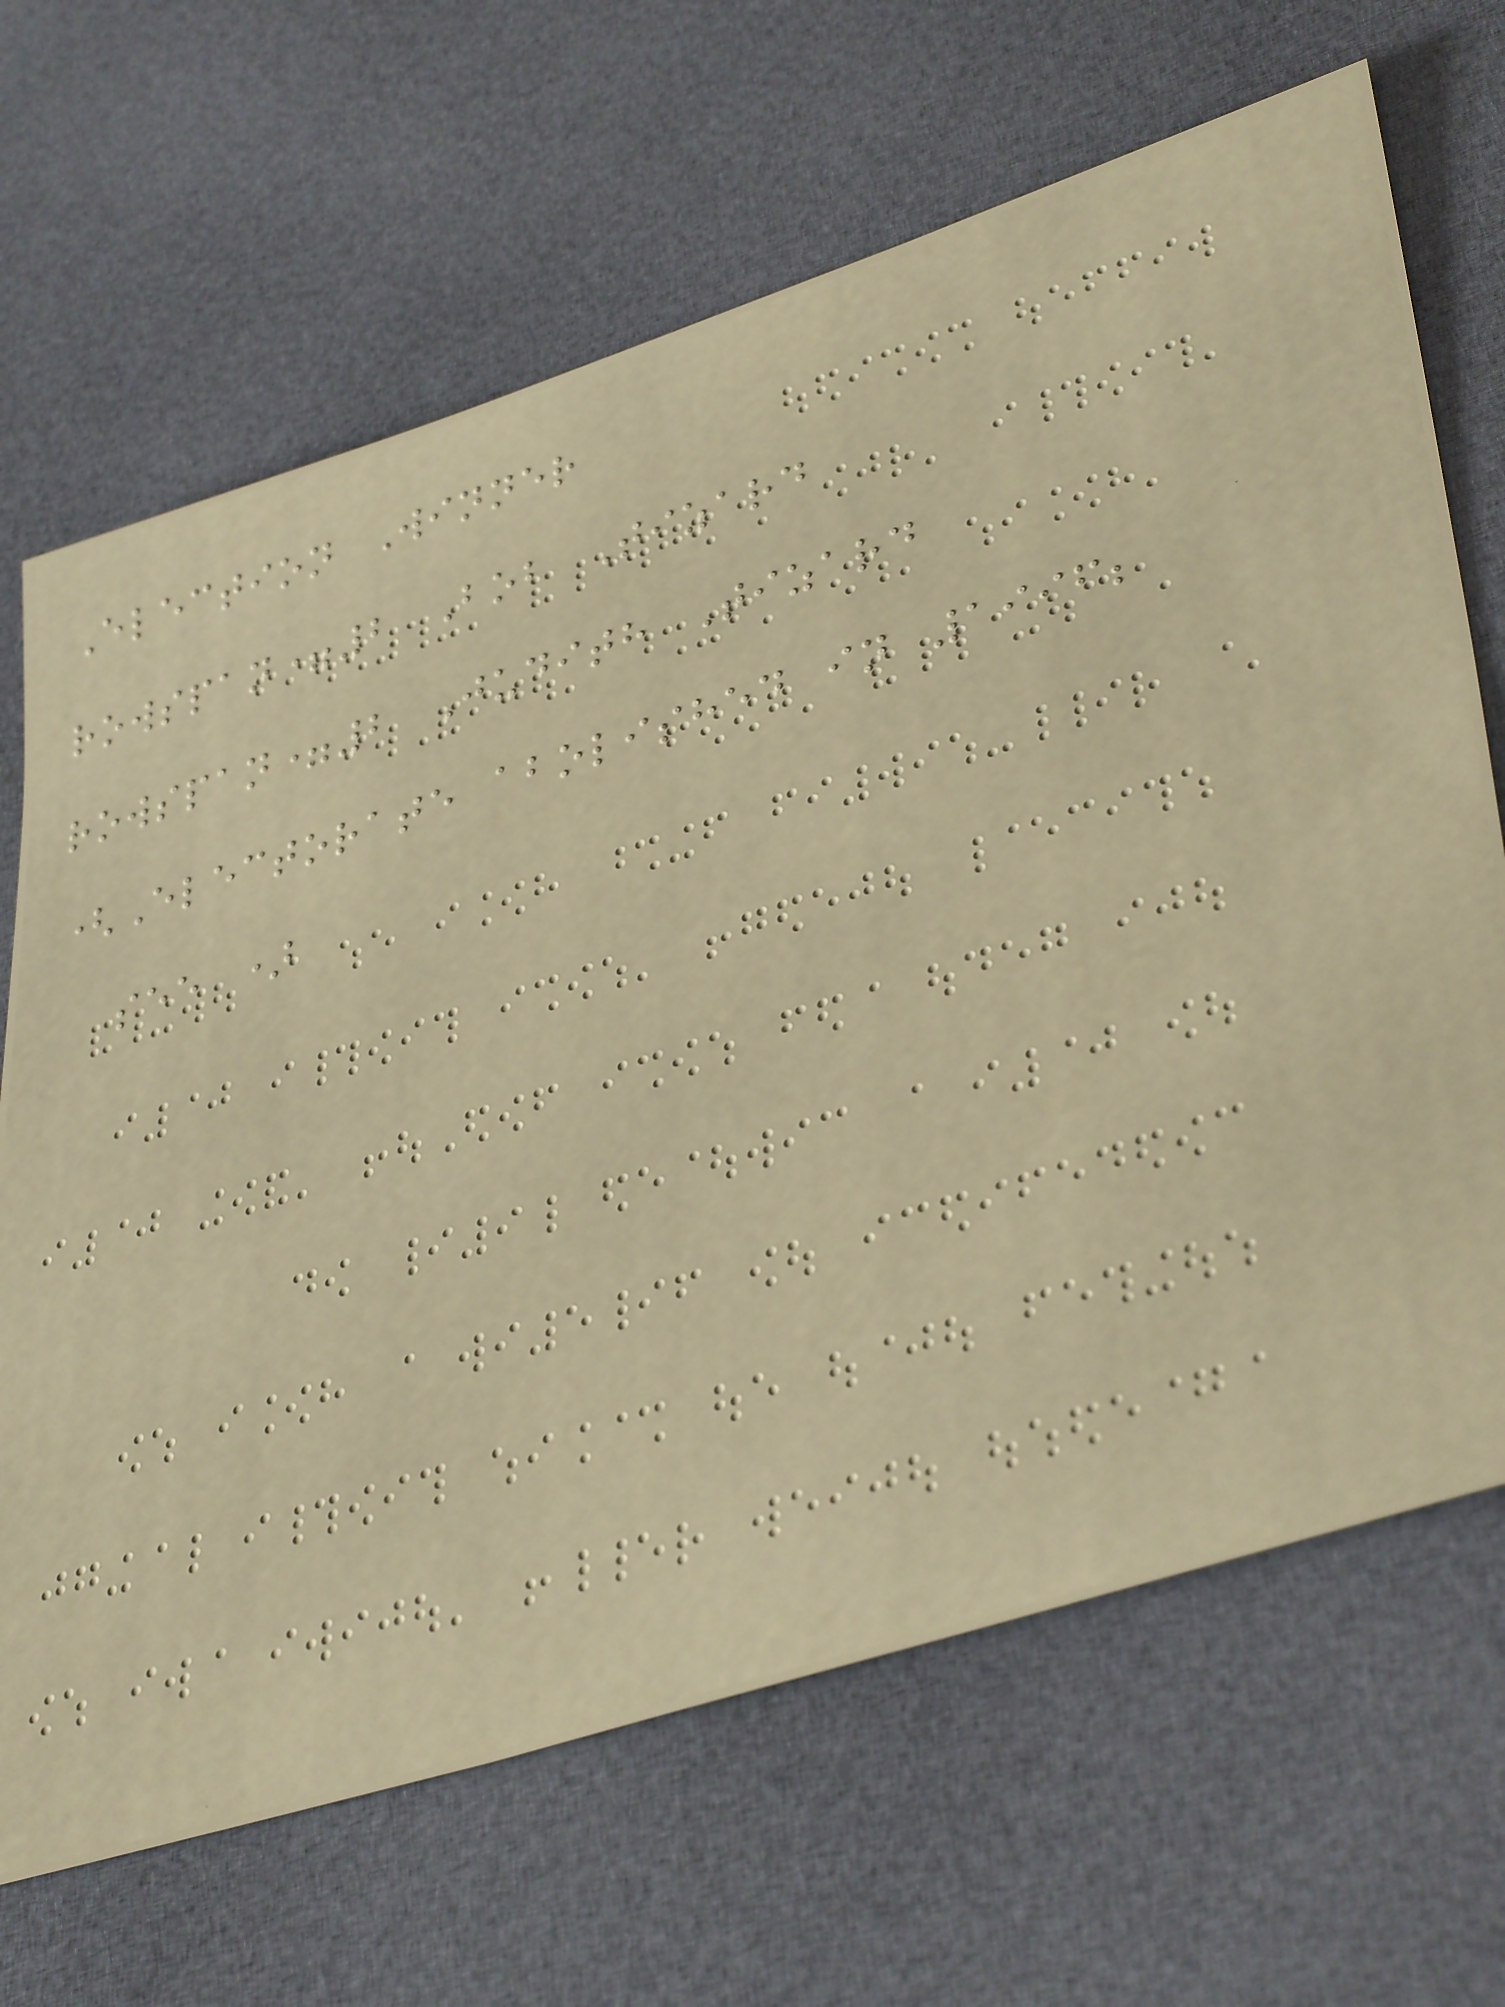Election Winner
rowspan=2 Bob Tizard
rowspan=2 Judith Tizard
(Electorate abolished in 1996;
see )
